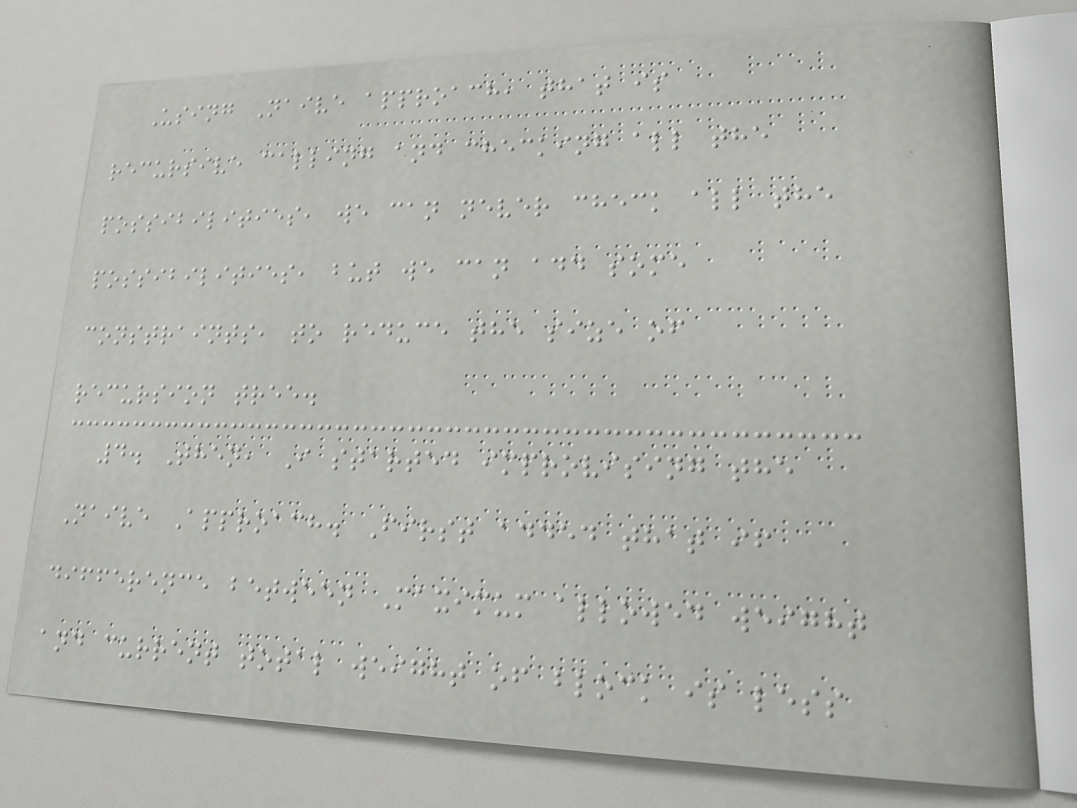Using Naive approach, that is
recursive calling and checking all the
possibilities, we can never check all the
possibilities, but we can add some
constraints, to reduce the size of
recursion tree.
4. Then, I started improvising the
Naive Approach. First added that if
difference between Maximum allowed weight
and current total weight of block is less
